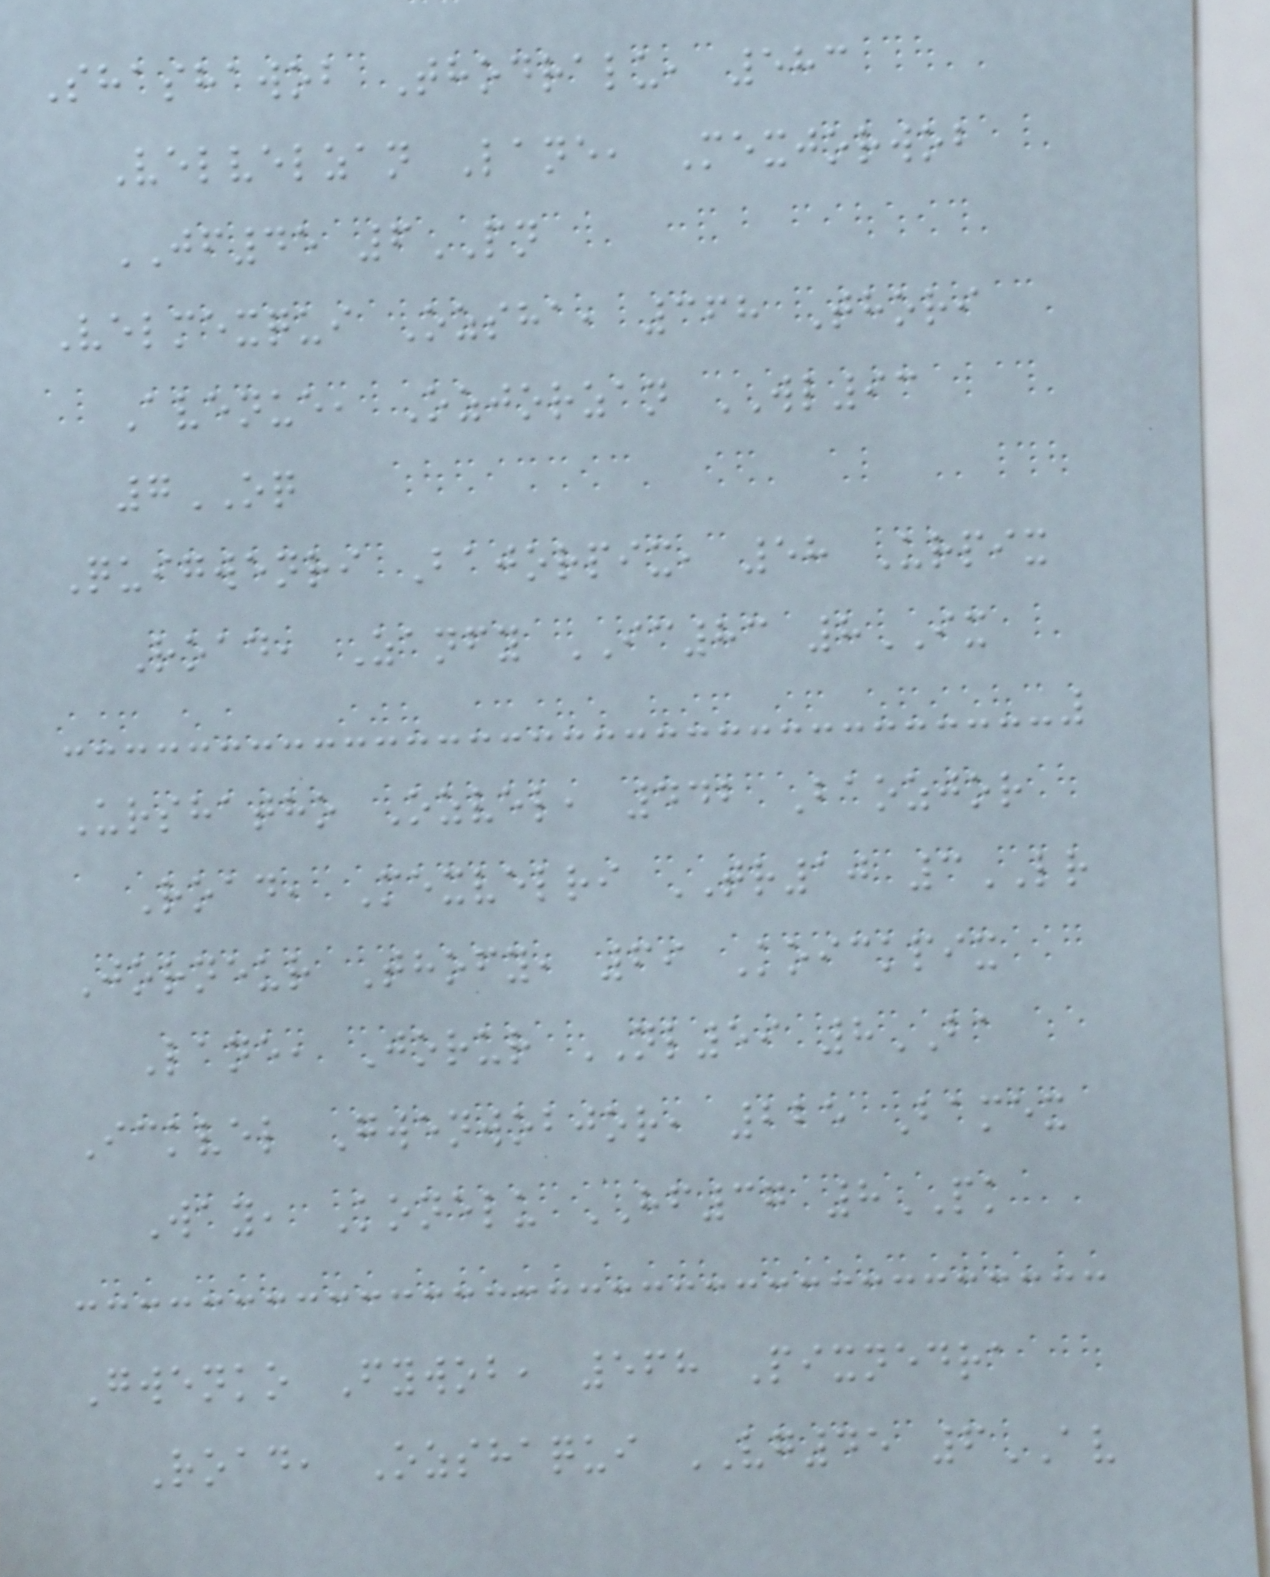Shashawob Thodralu, 583
Velvelzan Lane, Mexjorwob
JF45 6PN
Velmexqui Ozsha, 368 Thori
Avenue, Ozjorzan WL93
7OQ
Quigwenri Bajorpix, 58 Urpix
Road, Zanfy IC83 8IX
Urshatho Ozvel, 442 Baozjor
Road, Mexvelri TR10 3LR
Jorneur Thofy, 69 Koickpix
Lane, Jorur NL59 8BA
Ickvel Gwenwobjor, 225 Bamex
Way, Konelu HF37 8PK
Gwenko Fywob, 568 Pixnedra
Road, Ozshaqui VG45 6AV
